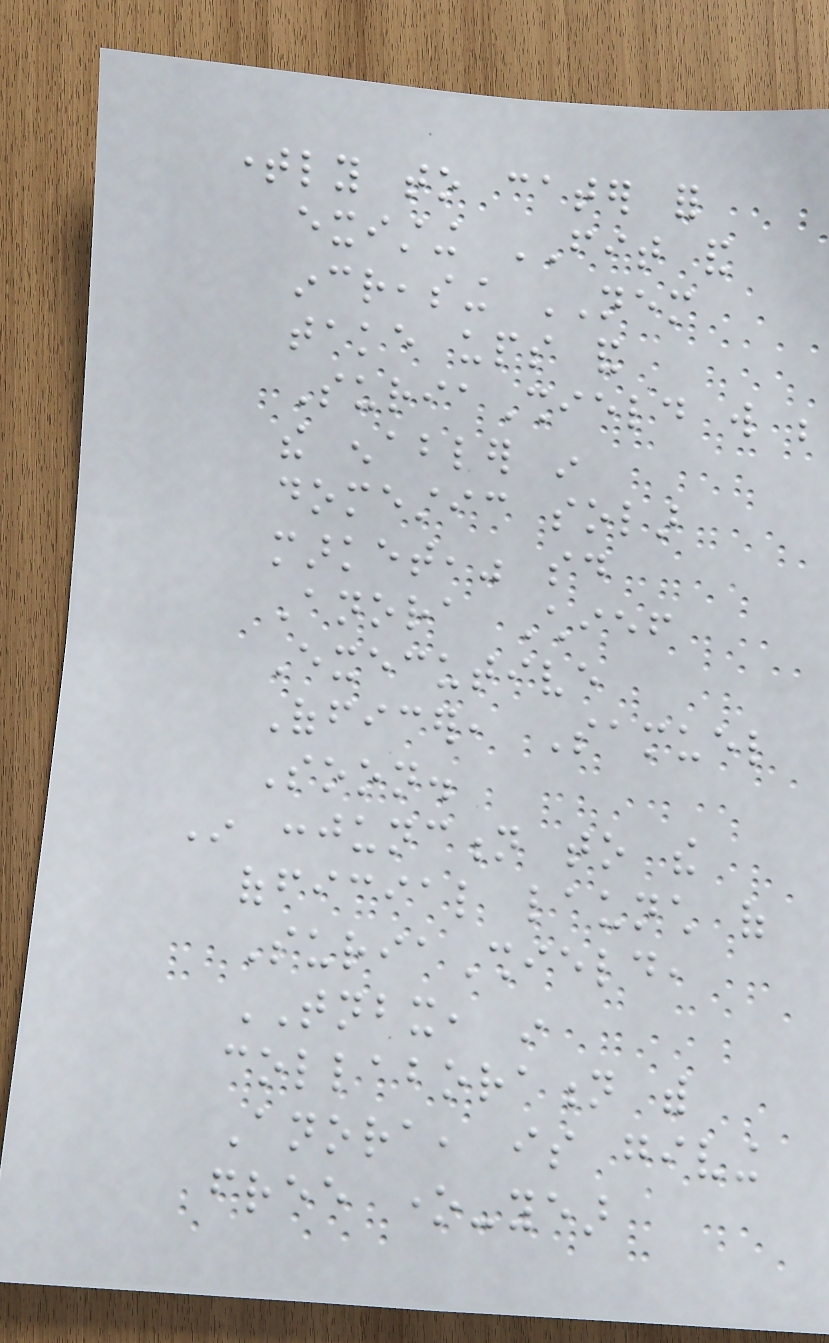timely to cater for
existing FIT and
increasing NEM
take ups and
SuriaShield will be
the enabler in
domestic solar
market," said
Anora Chief
Executive
Officer, Samuel
Soon.
In conjunction to the
official launch of
SuriaShield,
TNBX, in
collaboration with
Anora, is giving
free one-year
